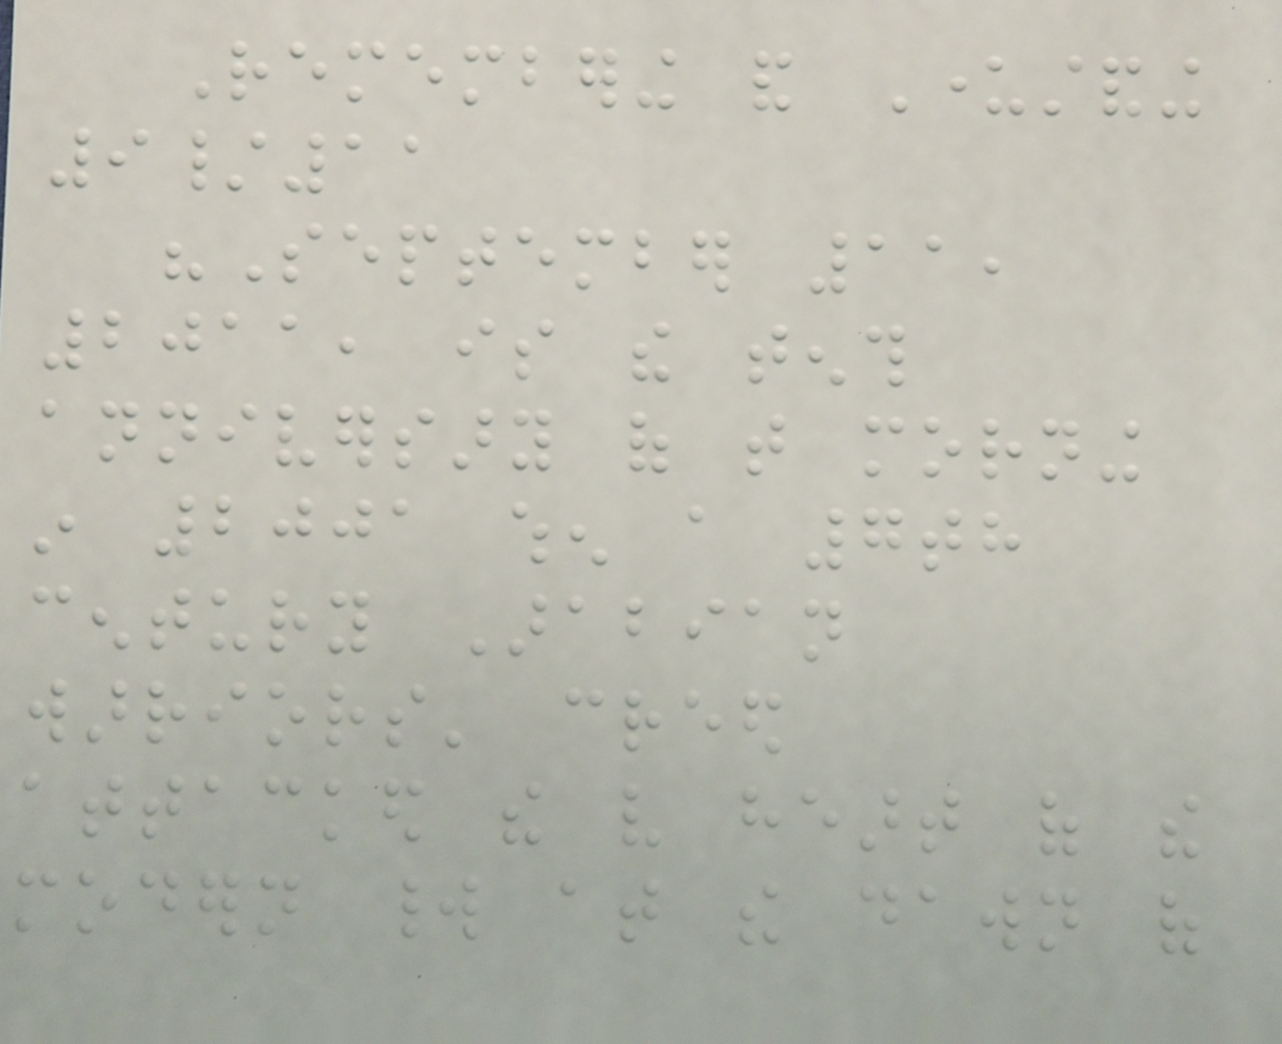Remembering and Understanding
9/11
"September 11,
2011, is the tenth
anniversary of that morning
in 2001 when a 7th
century Arabian
warriors' creed
attacked the very heart of the
modern world at the dawn of
